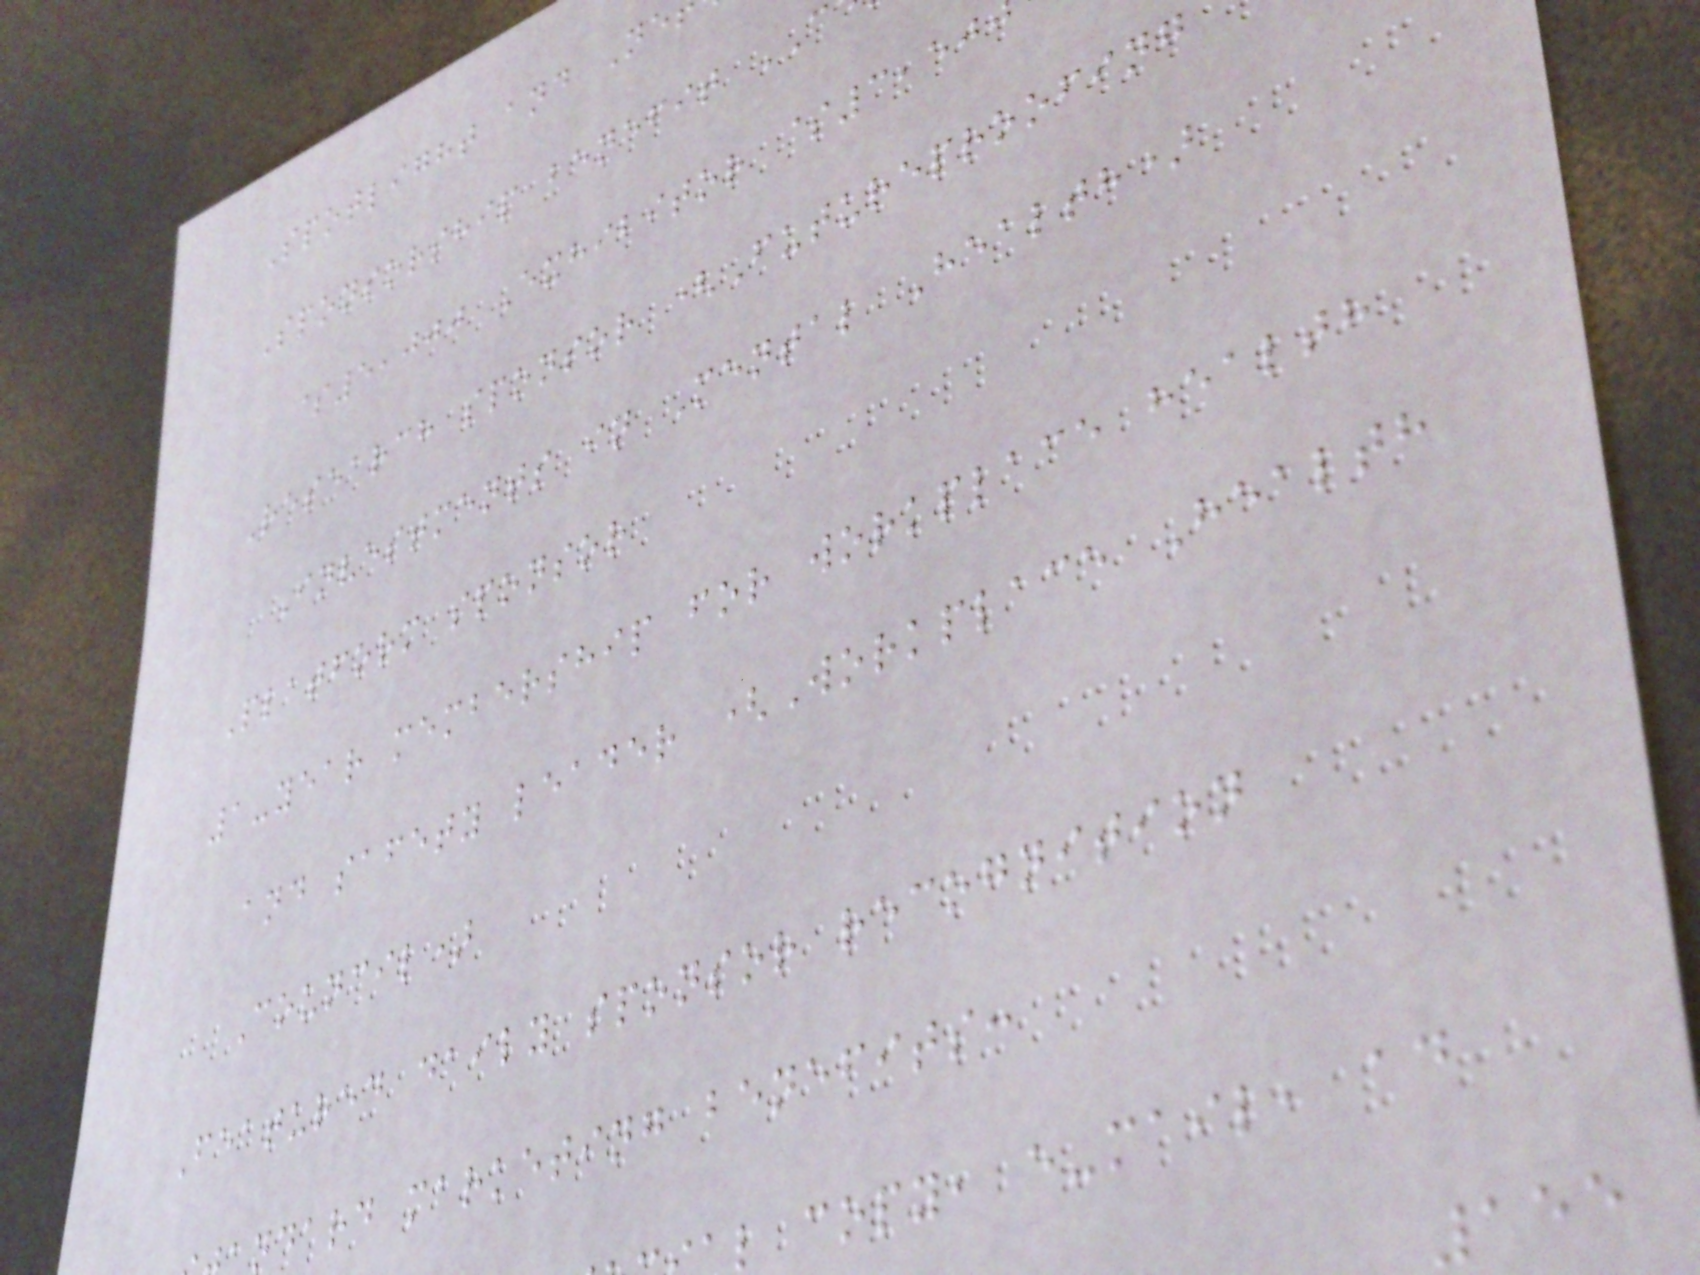Spotlight and Ne
Sponsorship benefit
$5,000 Exhibitor $3,50
Research sponsor (Futureproofing
Investments in Mental Health)
Platform sponsor
1-year membership for workplace health
and safety leader (Workplace Health
Council)
Featured daily sponsor recognition
ndard marketing benefits:
l copy, e-mail, ad
155
